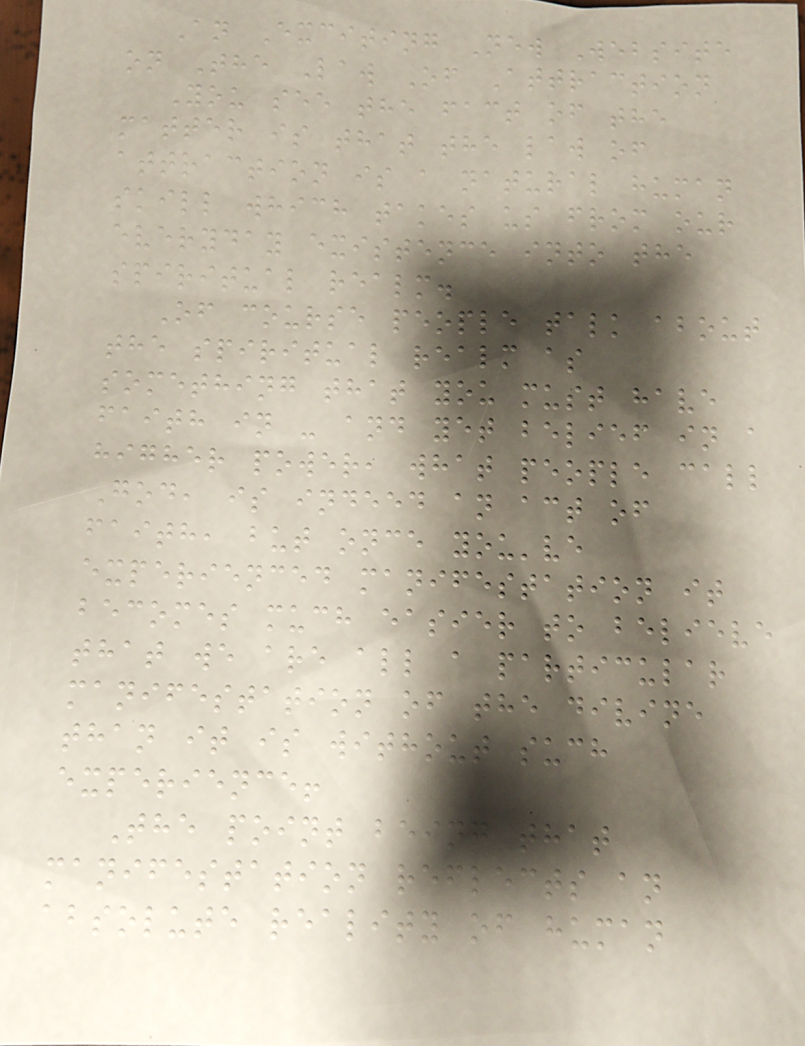An Exciting New Website
on The Law Of Attraction
You see the fact of the
matter is that the law of
attraction is a natural human
skill which takes us from our
everyday existence into the
spiritual realm.
Of course people talk about
the spiritual realm as
something that you must have
faith in - and yet belief in a
higher power, what people call
God, is indeed an act of
faith, but once you've
experienced manifestation it
becomes much easier to believe
that we are all a particular
manifestation of the divine
than it is without such
experience!
The point being that
manifestation reflects an
absolute reality of human
